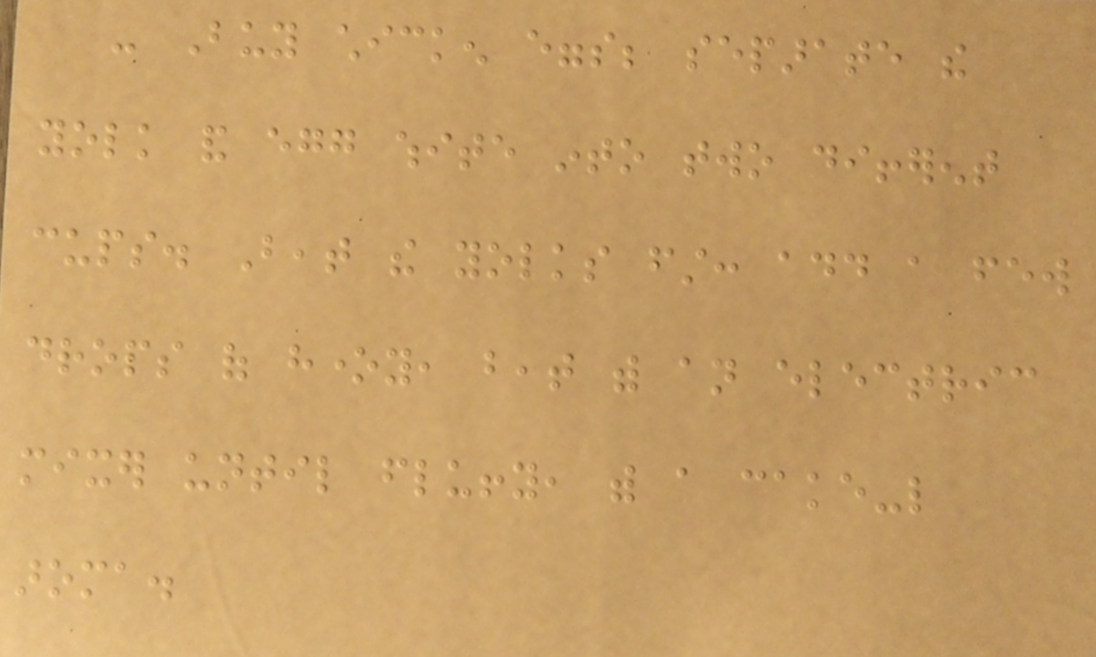- Buy chicken eggs; separate the
yolk and egg white into two different
cups. Beat the yolks first: add a few
drops of honey, beat with an electric
mixer until fluffy, with a cake-like
aroma.
